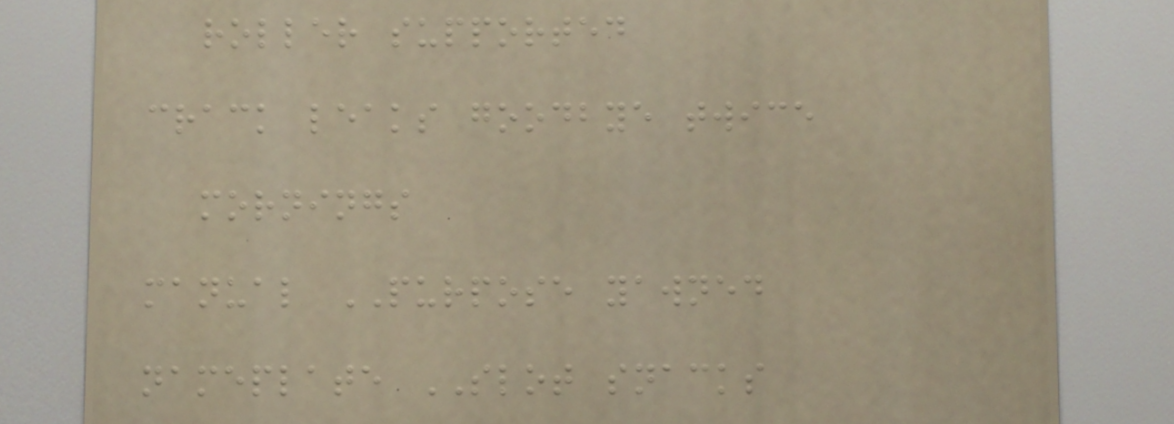roller supported
crack leaks goodbye twice
mornings
manual PURPOSE yawned
nameplate SLOT snacks
